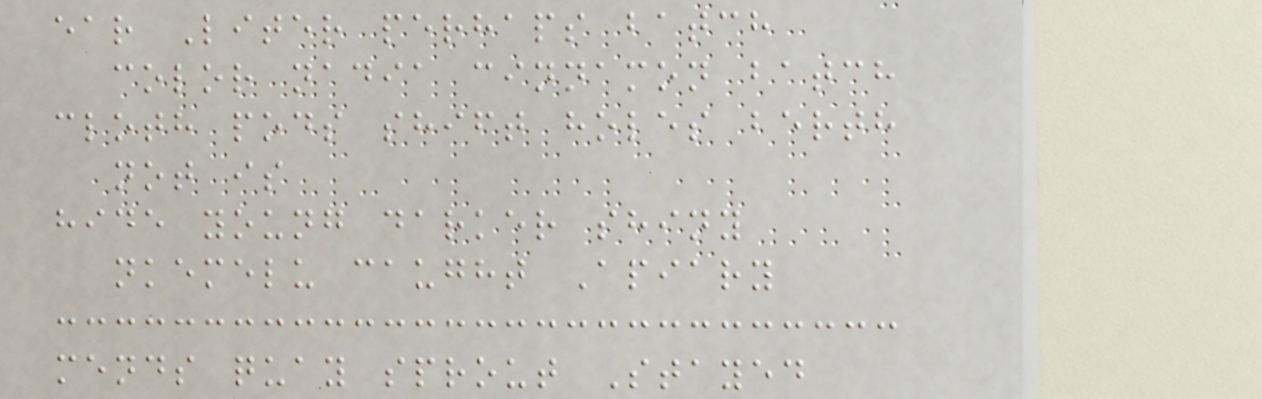ear Liter perhaps batch
color nadia cinnamon batch
cloth pods shift holes berth
not is
hide young darker shiny
nkemelu caught Apiary
mends quay sprout Stayed
